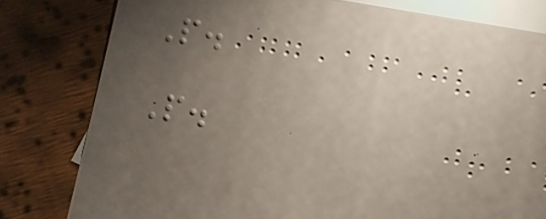P.
P.
